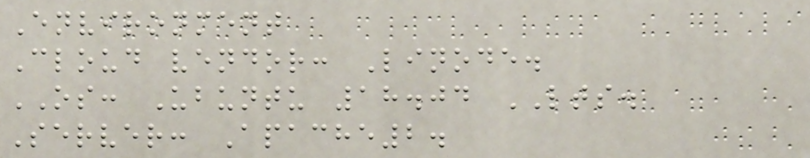Environment
Cloud vendor: Linode.
OS: Ubuntu 18.04 LTS.
Server: Apache2.
